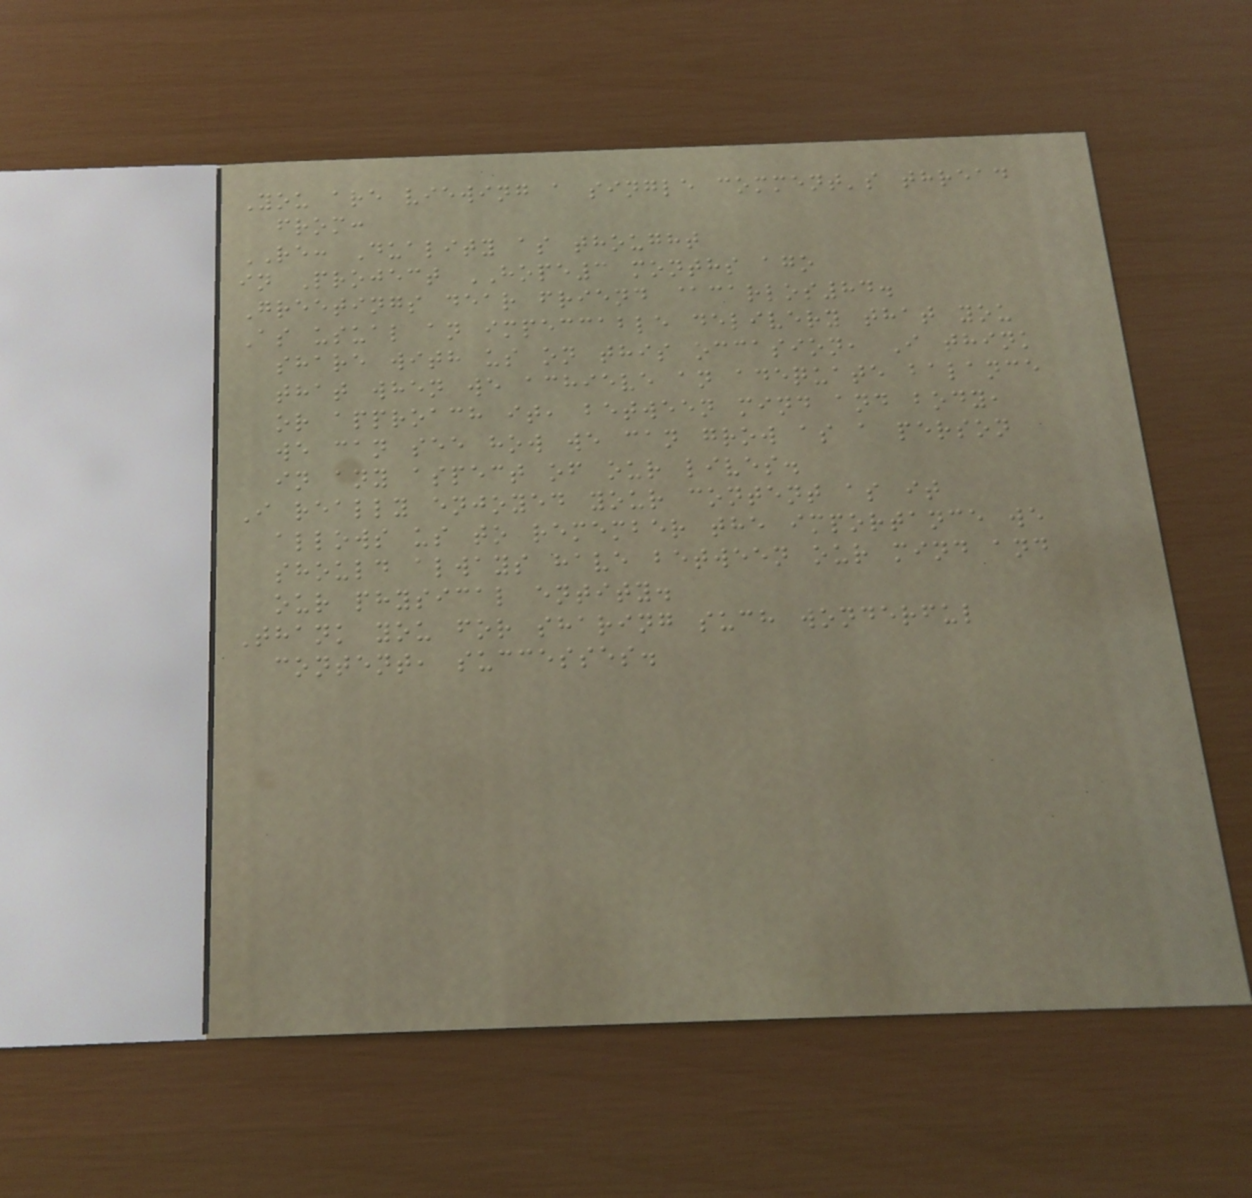You are viewing a single comment's thread
from:
RE: Duality as thought
in Project HOPE3 months ago
Greetings dear friend @carlos84.
As usual an impeccable delivery that you
share with us on this occasion, I think
that when we achieve an adequate balance
or approach it, between mind and body,
we can see how we can grow as a person
in any aspect of our lives.
I really enjoyed your content as it
allows us to remember the importance we
should always have between our mind and
our physical entity.
Thank you for sharing such wonderful
content, successes.
